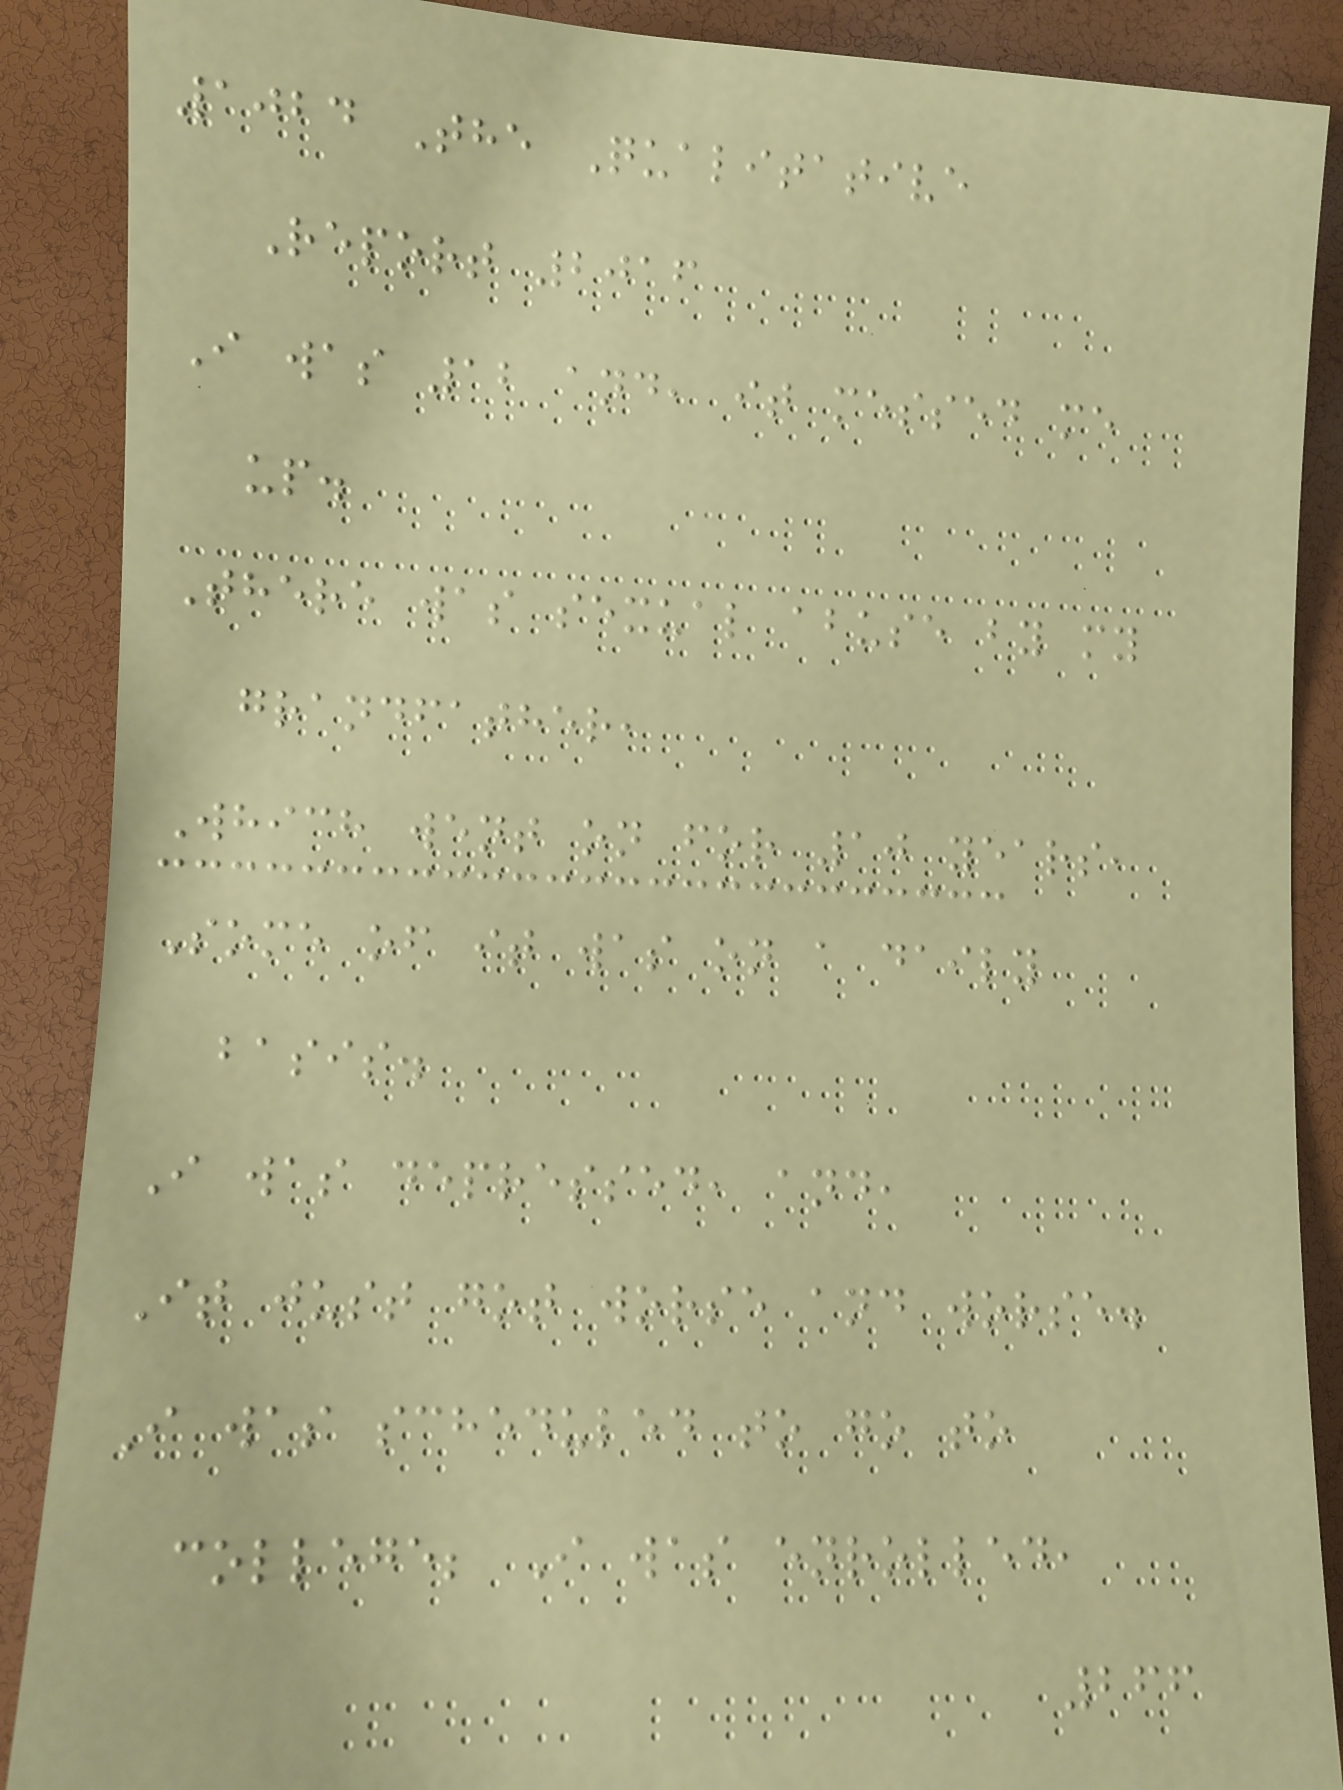1024 The Qualitative
Report 2016
I was 12 and, it messed me
up.
There was sexual abuse by my
grandfather,
Which went on for 10 years,
Some of it was on a daily
basis.
I was depressed, and,
It just got worse and worse.
I was scheduled to go to
college; I was enrolled,
266
